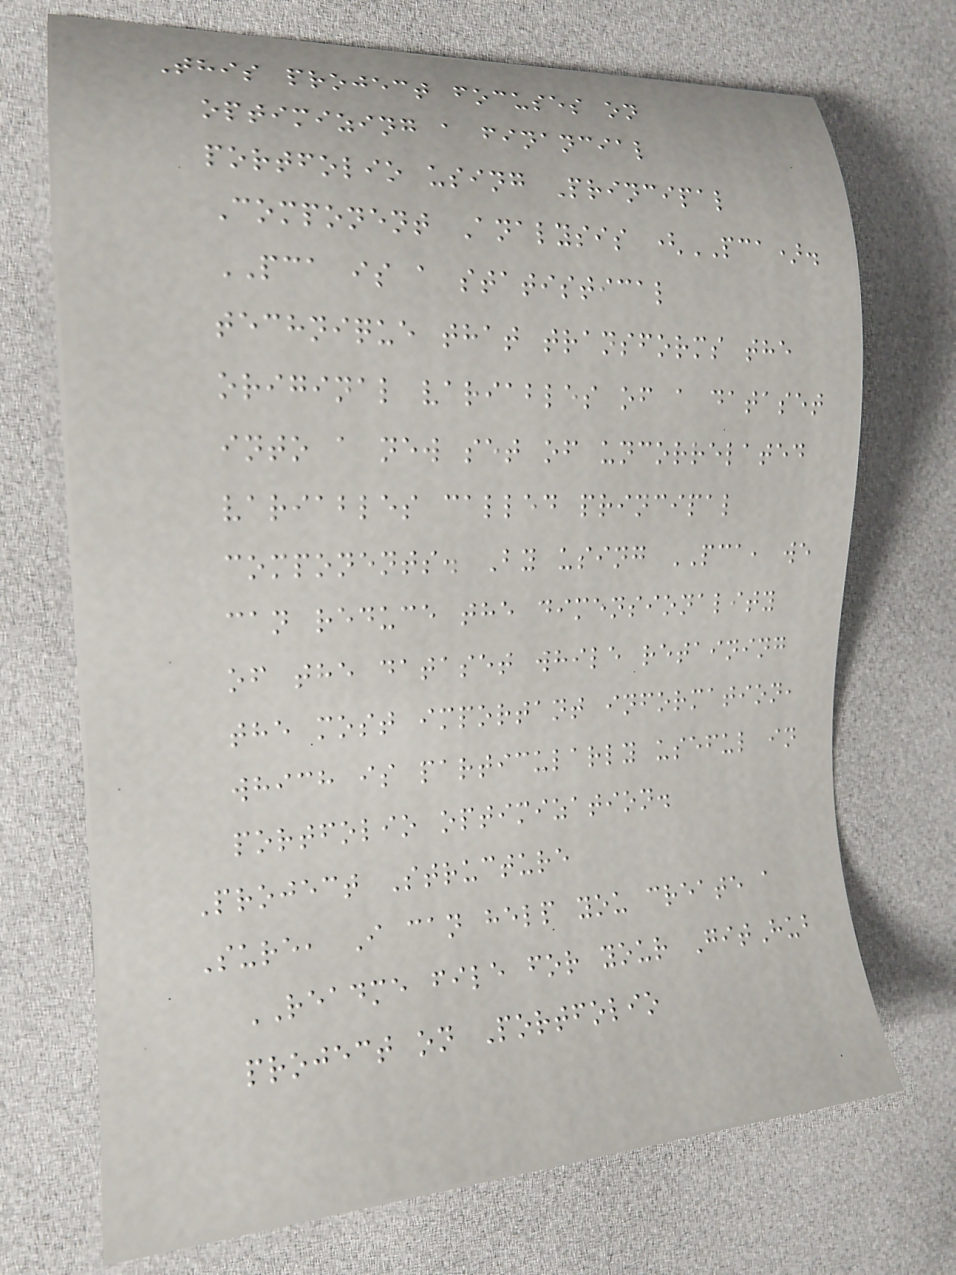This project focuses on
optimizing a financial
portfolio using Principal
Component Analysis (PCA).
PCA is a statistical
technique that transforms the
original variables of a dataset
into a new set of uncorrelated
variables called principal
components. By using PCA, we
can reduce the dimensionality
of the dataset while retaining
the most important information,
which is particularly useful in
portfolio optimization.
Project Structure
Sure, I can help you create a
README file for your GitHub
project on Portfolio
